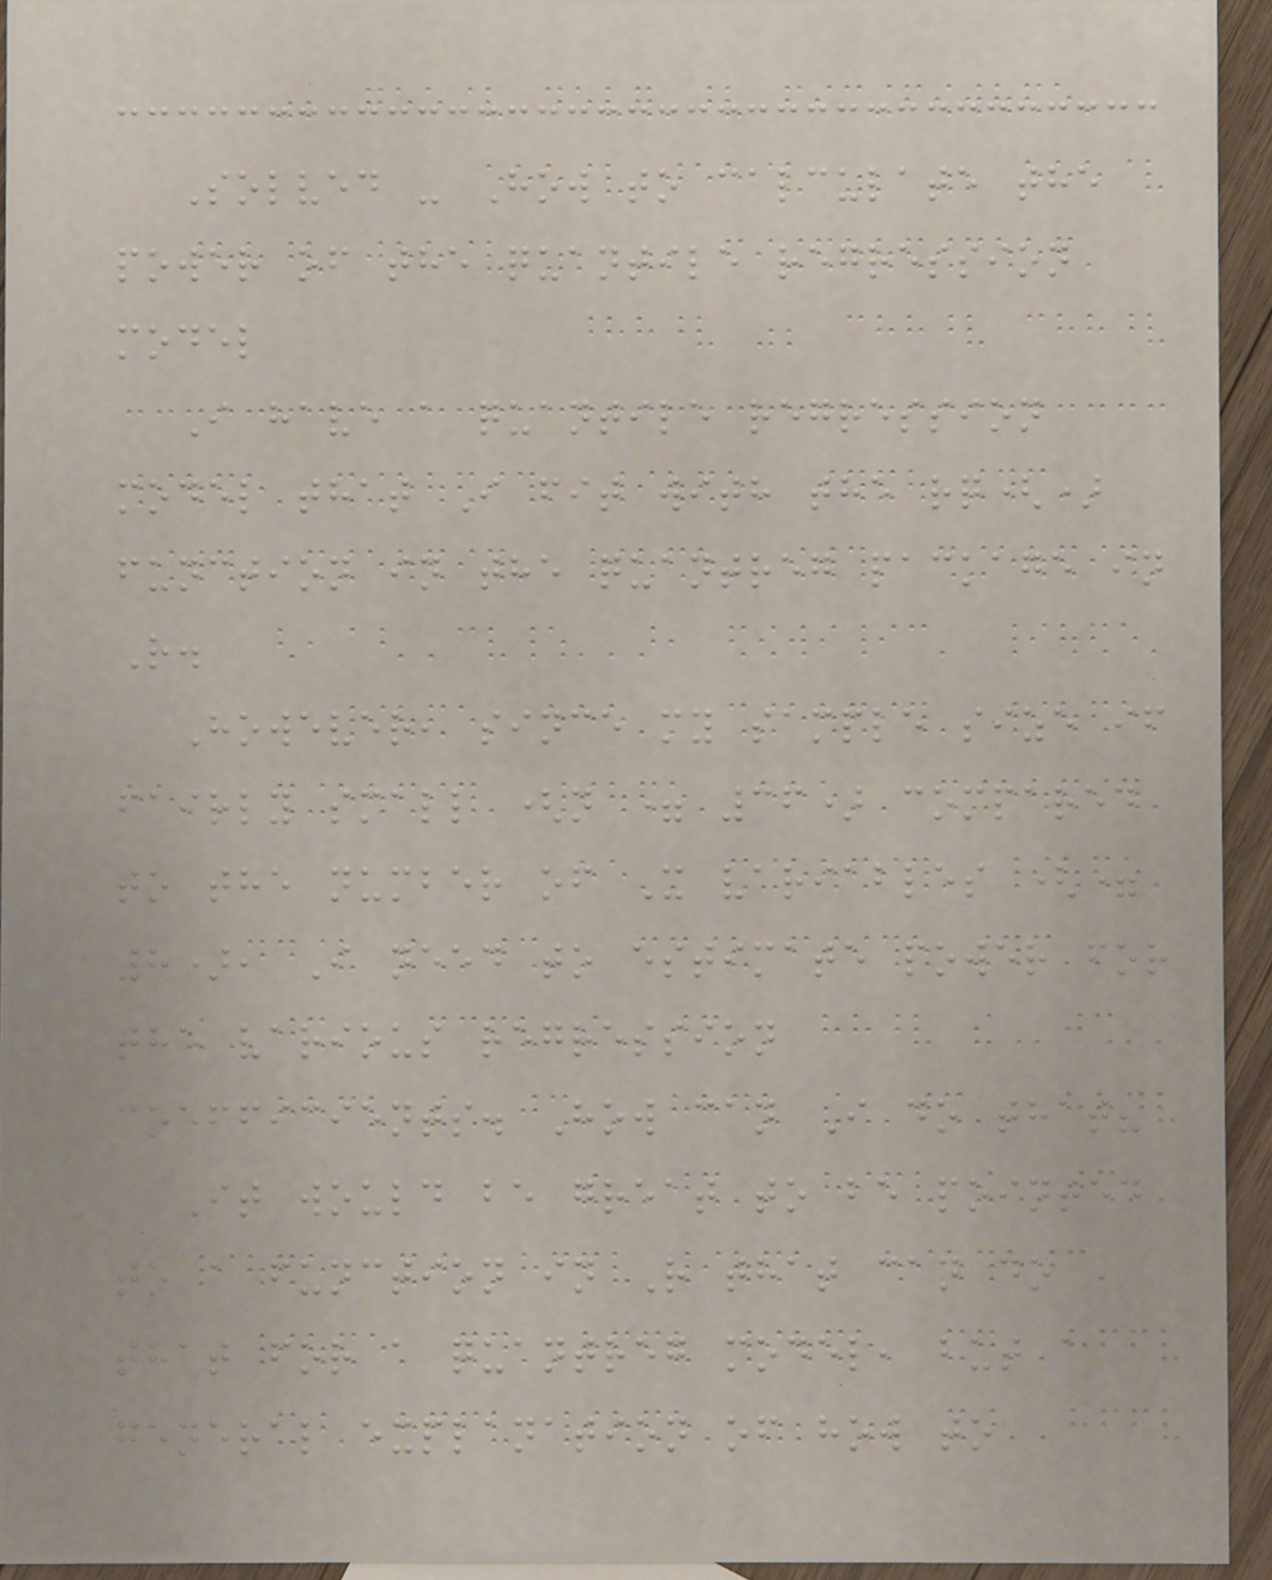Solved - How to calculate the
power of the quantile regression
model
I have a quantile regression
model that I fit with the rq()
function in the quantreg package in
R.
However, since my sample size if
fairly small (n = 36) compared
to the number of X variables (=
8), I need to estimate power for
the various regression
coefficients. How can I do that?
It would be great to be pointed
to a function in R that can do
that for a quantreg model, but a
general explanation of how to
